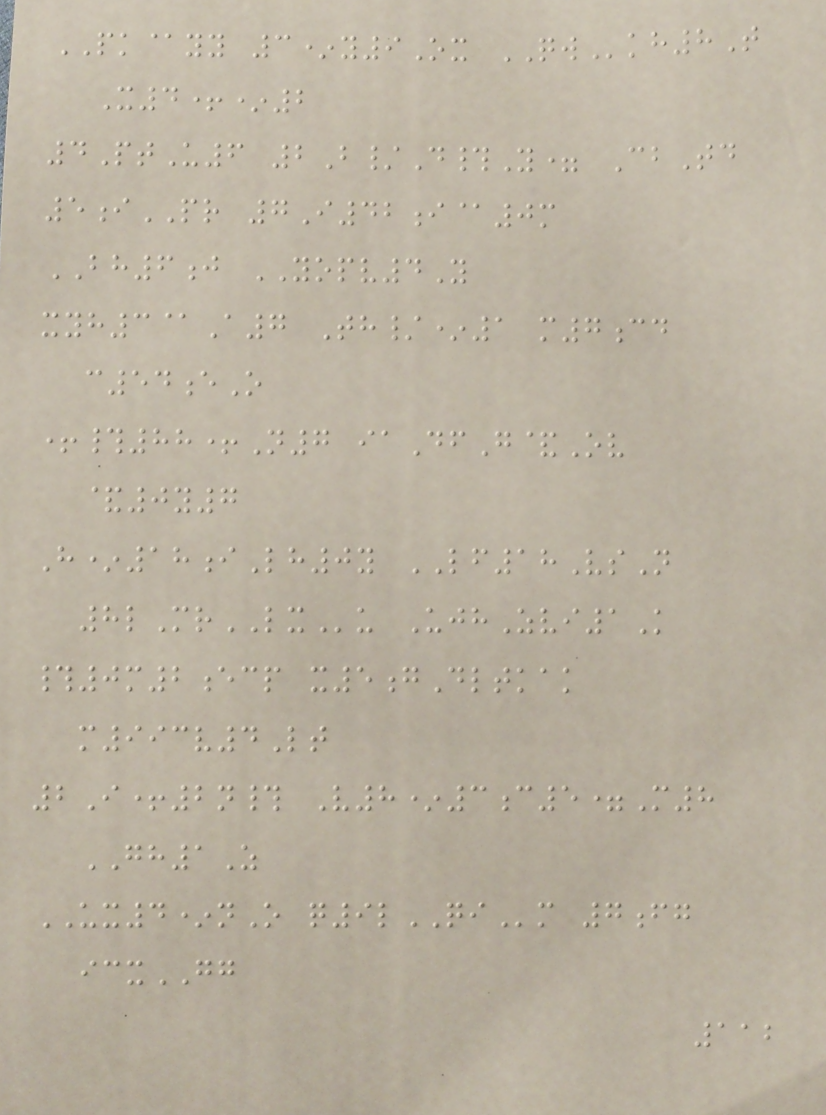PK@yy 3*y9Ox QWkh8T
X4+*2
4PtU6 2B/D#Y= CbTd
5iPR 7I42i@0m
BH6j YOPV4Y
xyh3@A7 Th/*1 m7cd
c54eO
+#88+N7 iaDfG&Ov
&0y7
H*18iLh0y LF18VsN
8lMrLXu UjhZvi1K
#0m2ecp x5gDltkak
m993v4Lt
2I+2n# V8*3c5=M8
GH1Z
UX4*nO q9lQIm 7fg
icxGG
112
